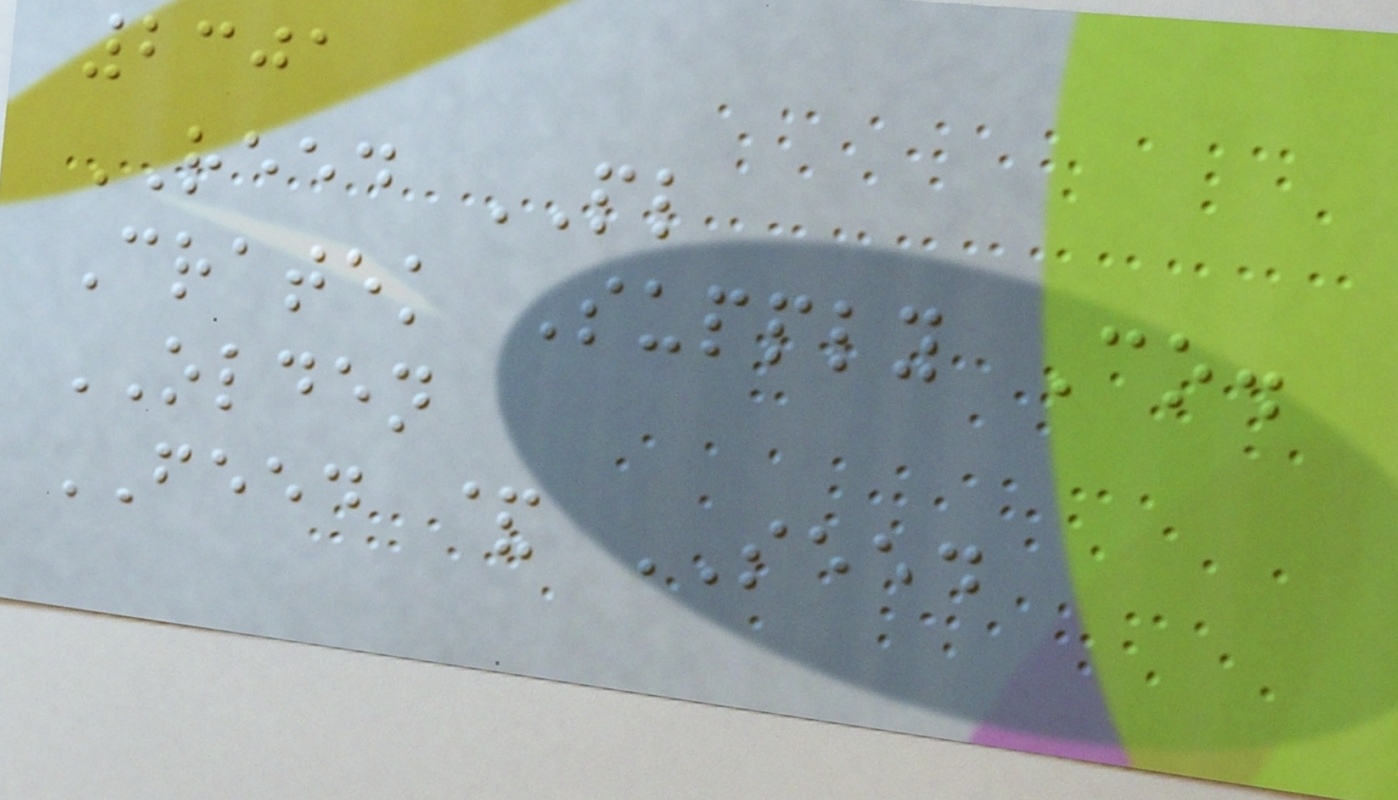2301
REED PL
Cratek Supply Co.
OLDEN
FEED & SEED
